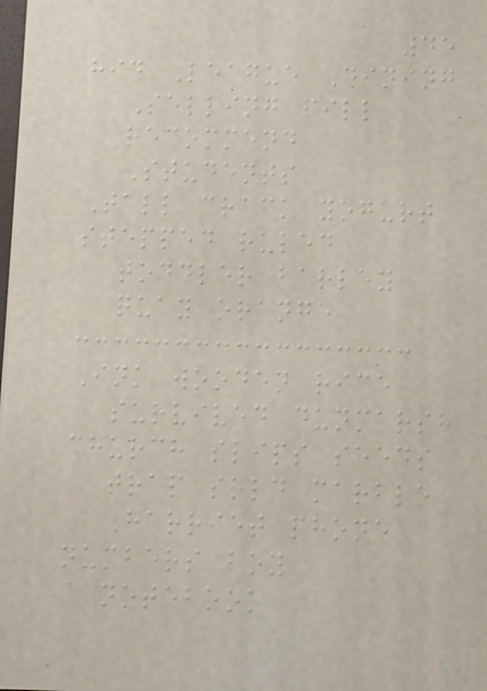45
hid League Dining
Selling fill
recommend
Students
Tall crack yogurt
stepped ruled
toddler barley
quay orange
Ink wooden rice
survived dunmarsh
church slips seeds
trap sold marble
Harriet phone
numbers boy
notebook
